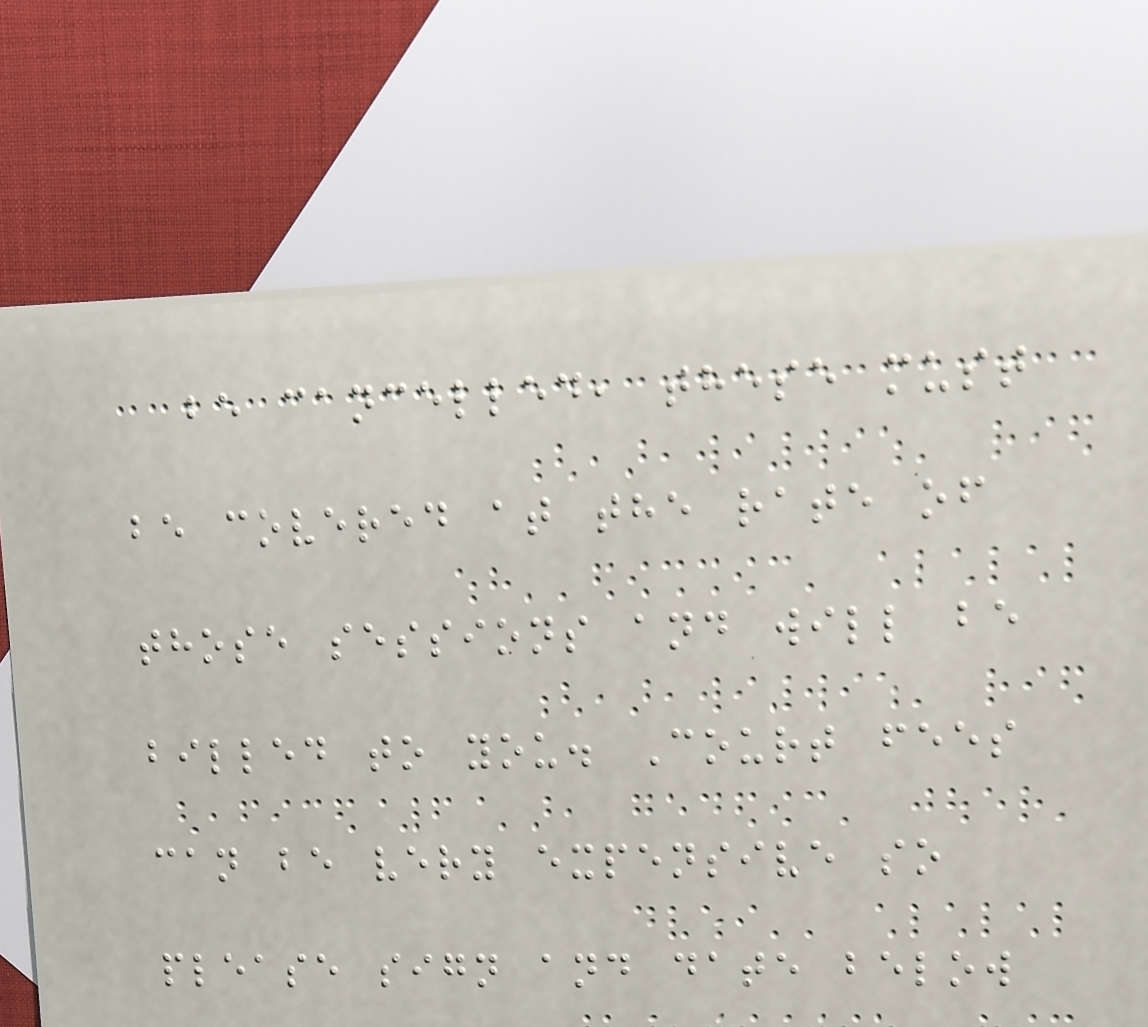be cancelled, these must
be covered at the rate of
those sessions and will be
billed to you. Court fees
can be very expensive so
please sign and date below
